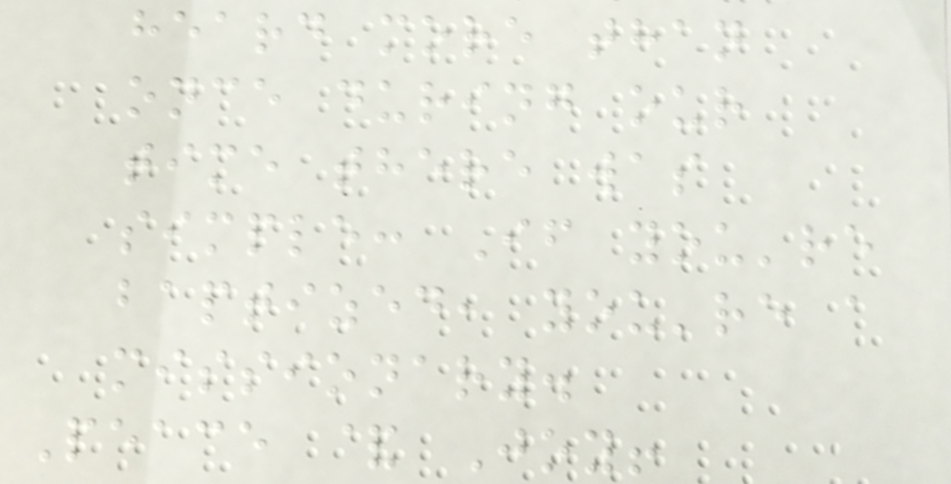heard more than
once during our
time there was
simple: If you're
baptized, you're a
missionary.
Peace & Joy!
